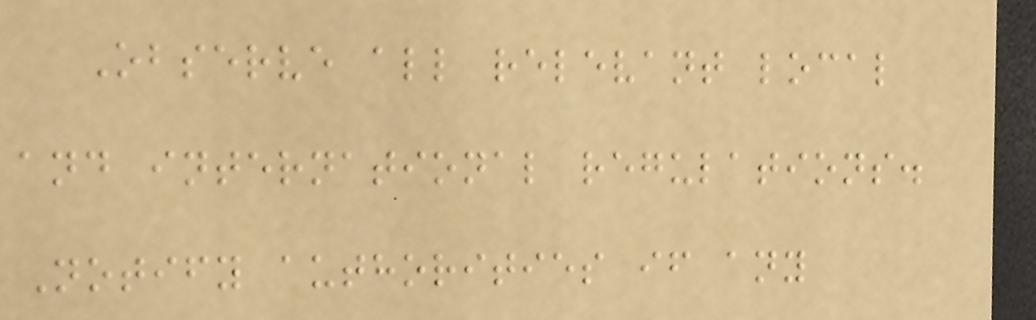Observe all relevant local
and international regulations.
Notify authorities if any
